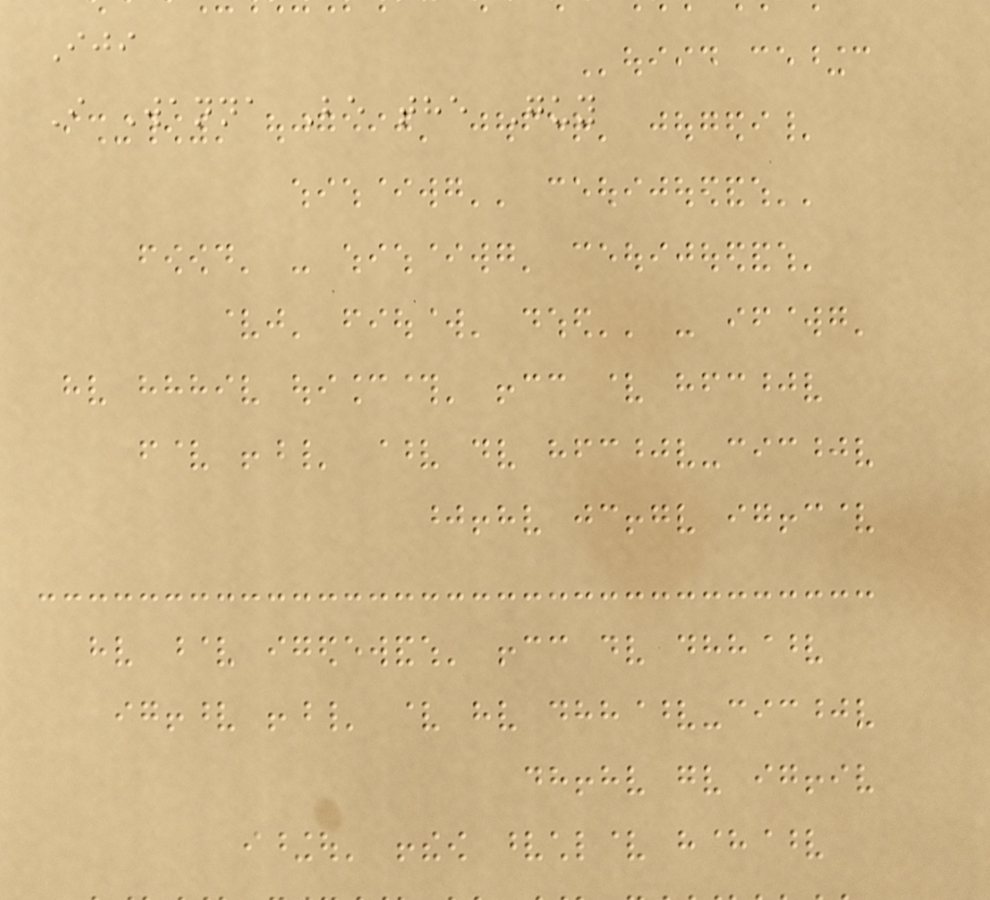Iji
I Wanna Be the Guy
